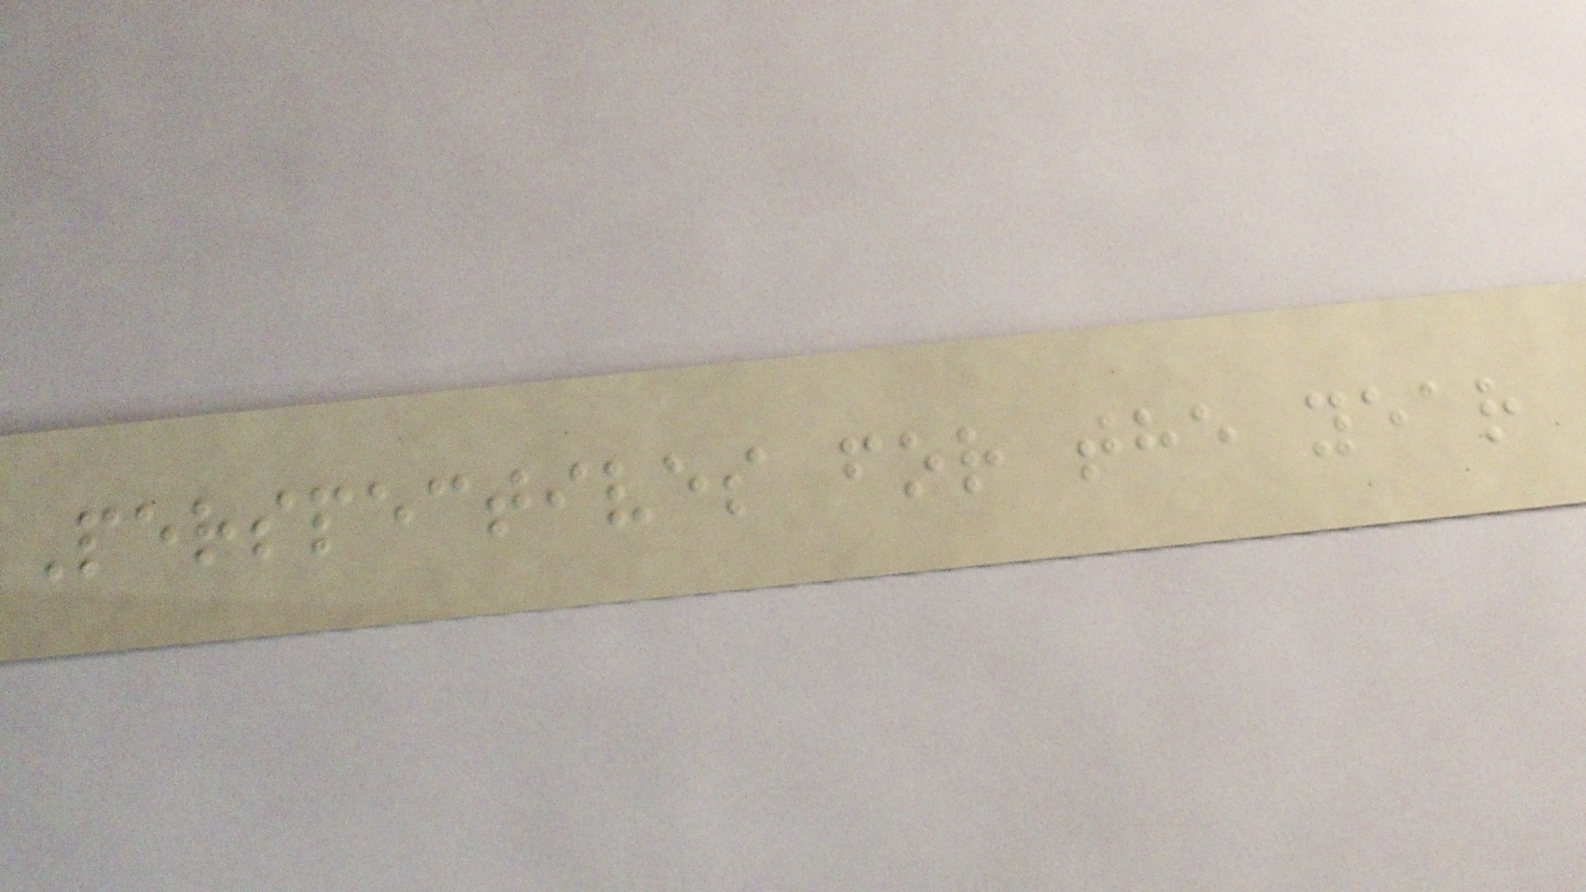Perspectives for the year
